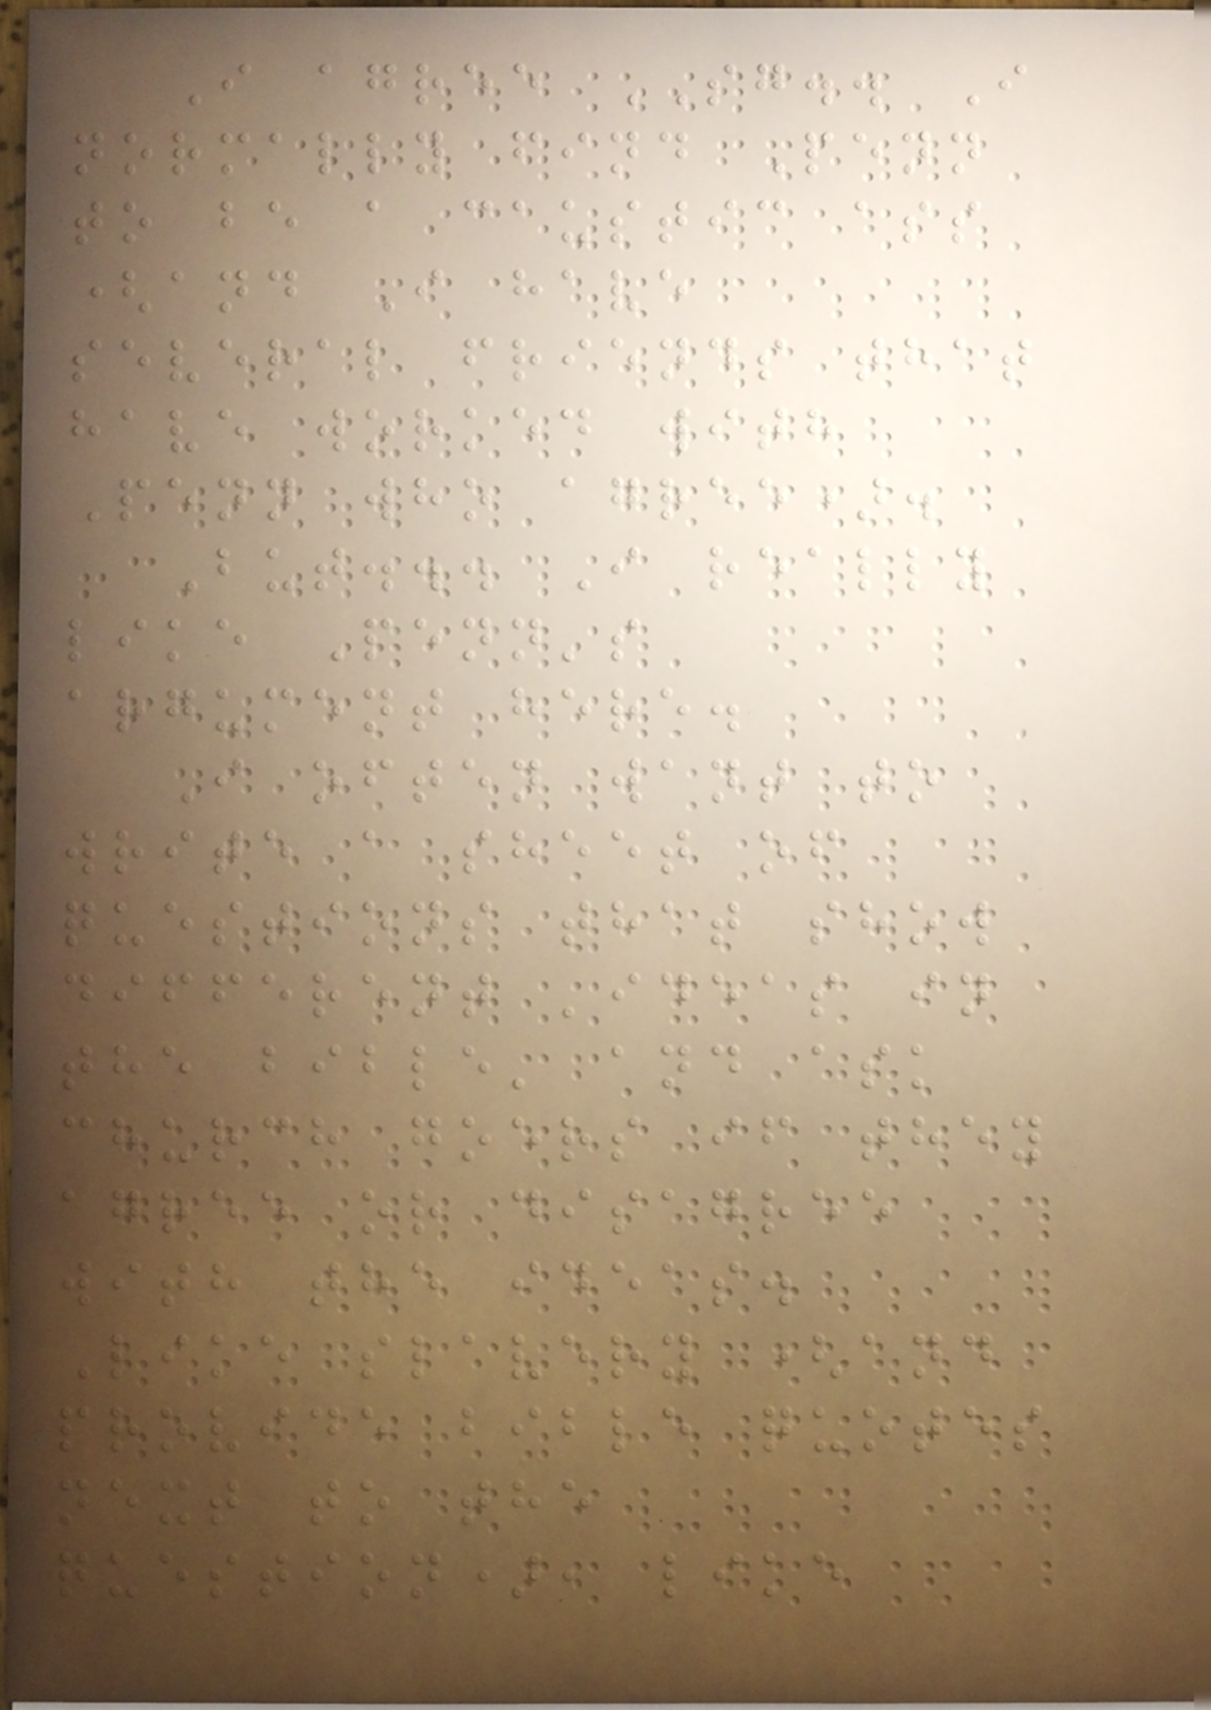I agree SG.. I
normally find Penn
to be a caustic ass
(and I have
several friends that
have worked with
Penn who agree).
But... I really
like Penn's
argument here.
I often want to
write a sheet of
questions that show
different 'ideas in
the bible' and ask
church goers if they
agree or disagree
with the ideas.
Like slavery (and
provide bible quotes
next to the
question), like
